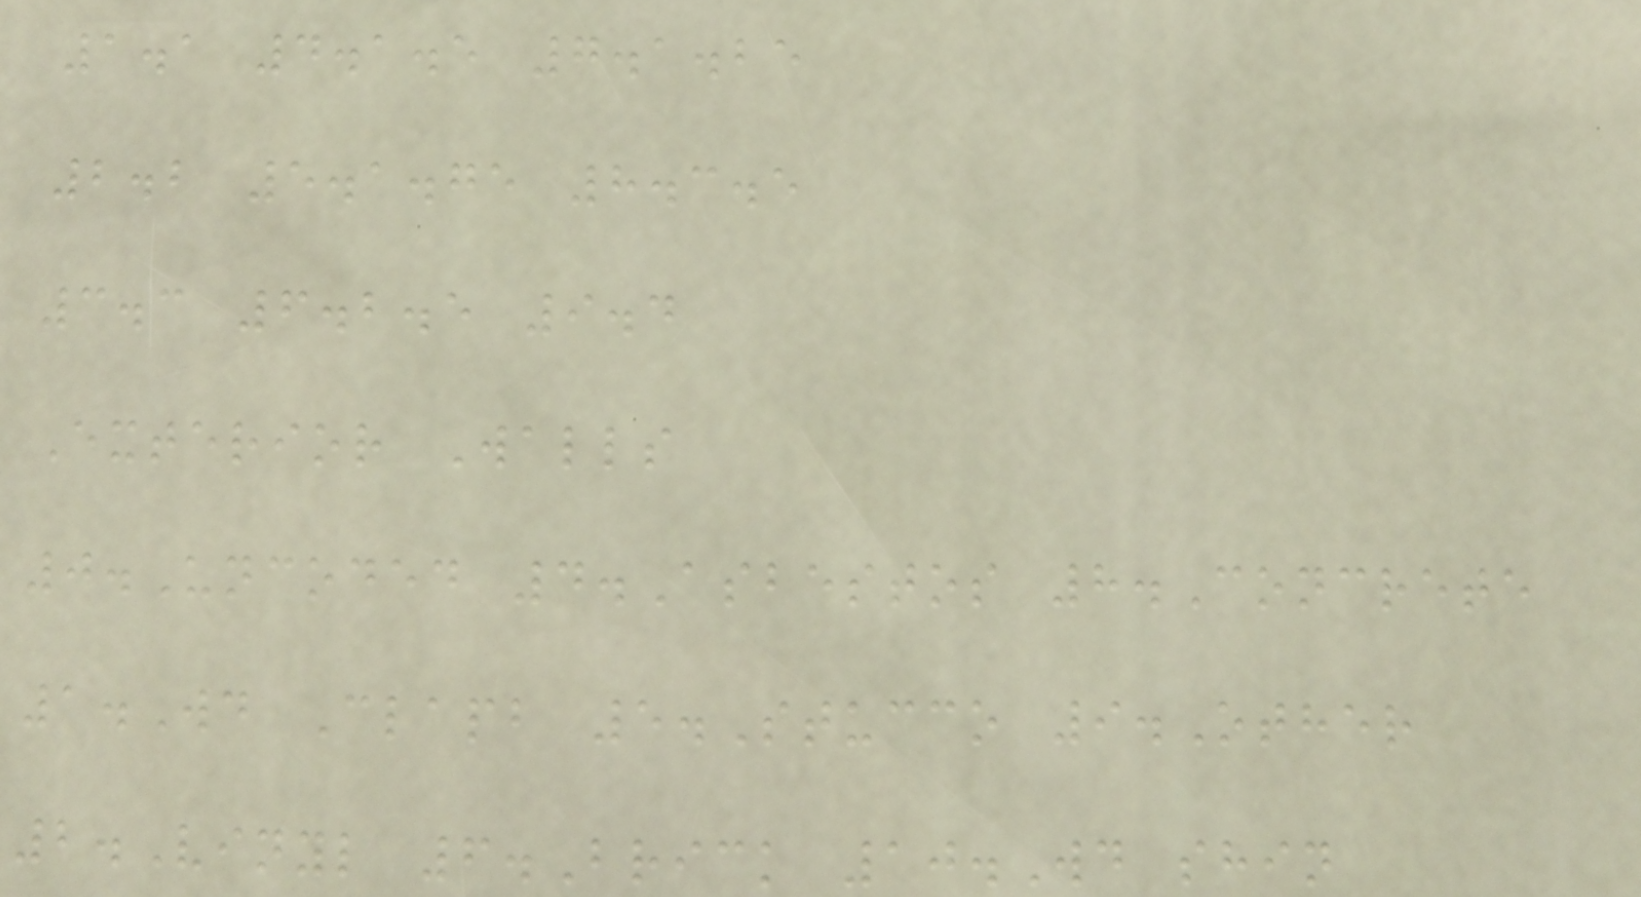1.1 4.1.5 7.1.25
2.2 5.1.75 8.3.5
3.3 6.2.5 9.4
Exterior Walls
0.Uncoded 4.Asbestos 8.Concrete
1.Wd Clapb 5.Stucco 9.Other
2.Vinyl 6.Brick 10.Wd shin
